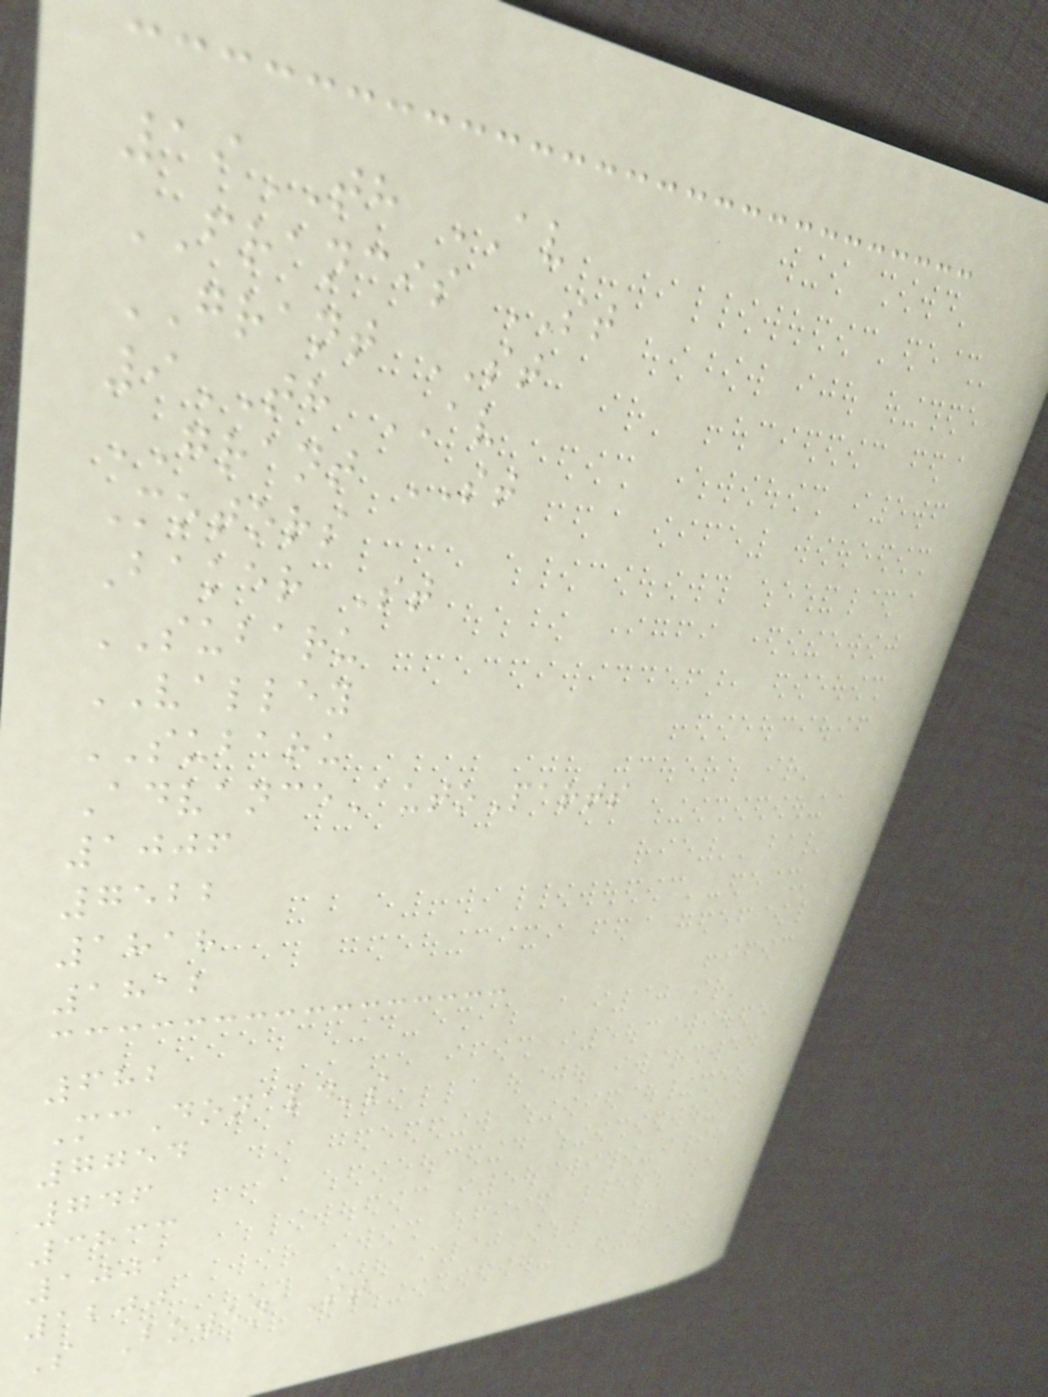19TH AV
FRANCIS ST
GRANT ST
9TH AV
GRANT ST
Motors
Baker St
SUBARU
VALLEY
SUBARU
AdvanceAutoParts
1006
7522
1818
1812
682
McDonald's
7754
746
3833
1001
1200
S Bowen St
